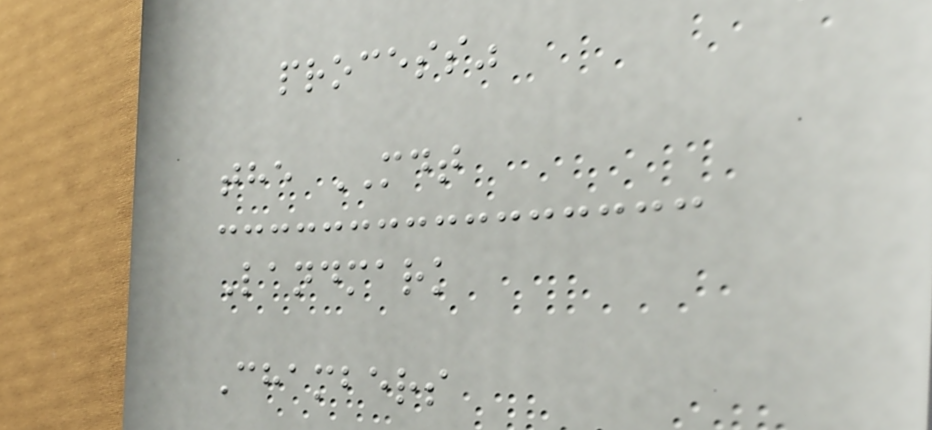process"
the MDT
Landmark
Chambers
